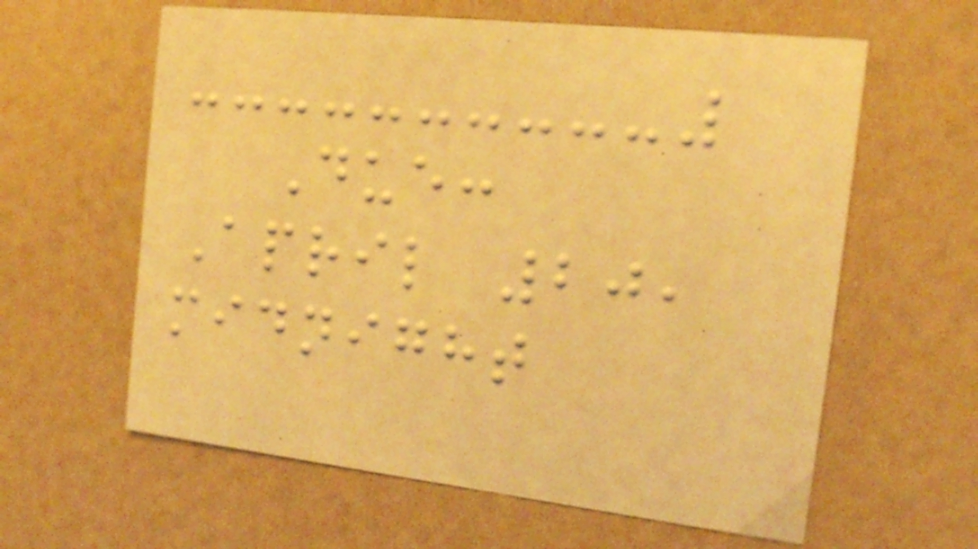Due:
April 20,
midnight
